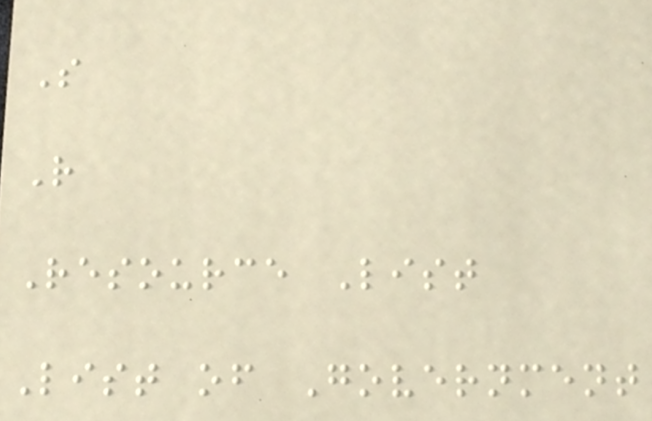S
R
Resource List
List of Government
